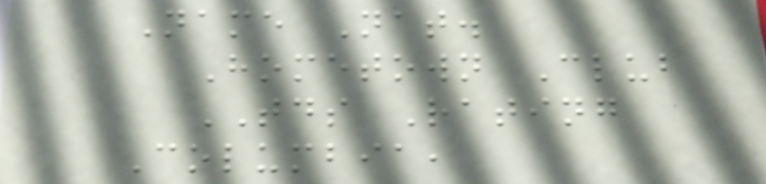Name Nat.
Hometown Club
TDS Rating
Columbia,
